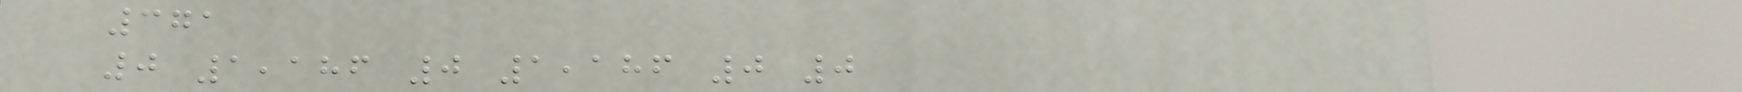371
0 1,186 0 1,186 0 0
